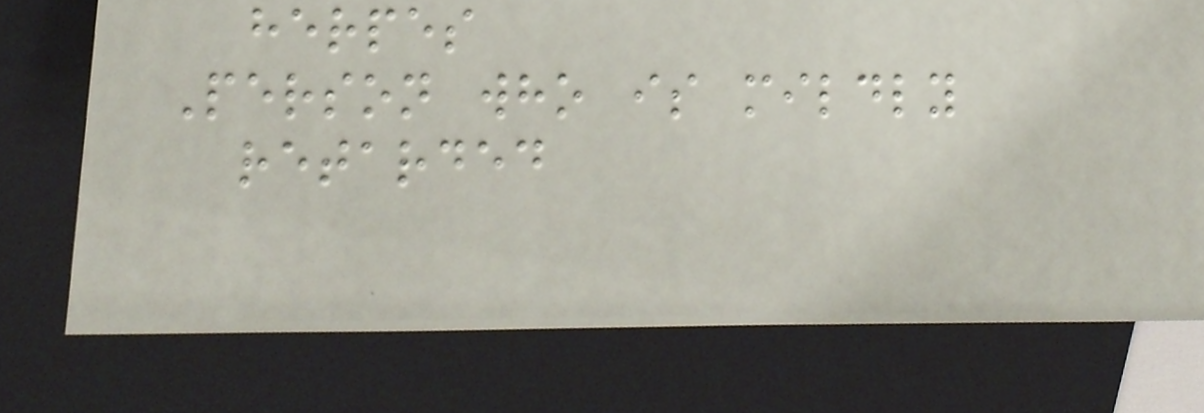herpes
Person who is mildly
retarded
